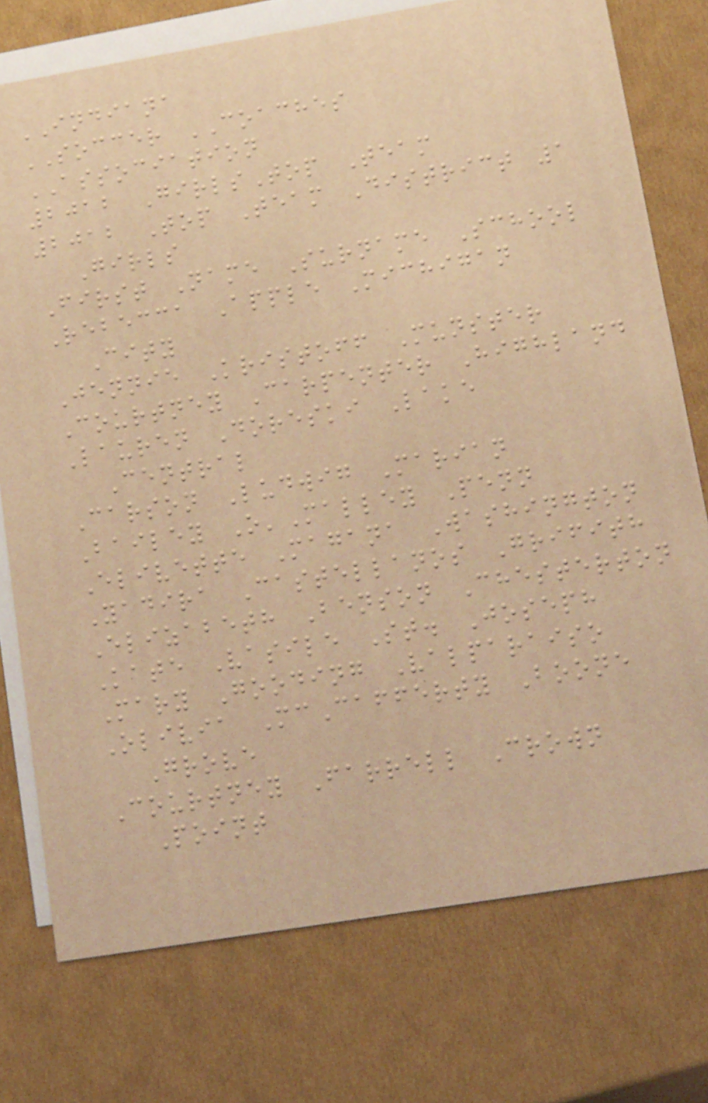INDIANA
SOCCER COACHES
ASSOCIATION
2012 GirlsTop Team
2012 Top Team District 1
Girls
First Name Surname School
Rebecca Apple Michigan
City
Jennie Kristoff Munster
Courtney Carpenter Highland
Lauren Doreski Lake
Central
Carson Ludwig Marian
Bailey O'Malley Penn
Elivette Magana Washington
Yadira Castellanos Grifith
Elizabeth Benson Chesterton
Kate Vasile St. Joseph
Mary Gooding Valparaiso
Olivia McCafferty Boone
Grove
Courtney Farrell Crown
Point
